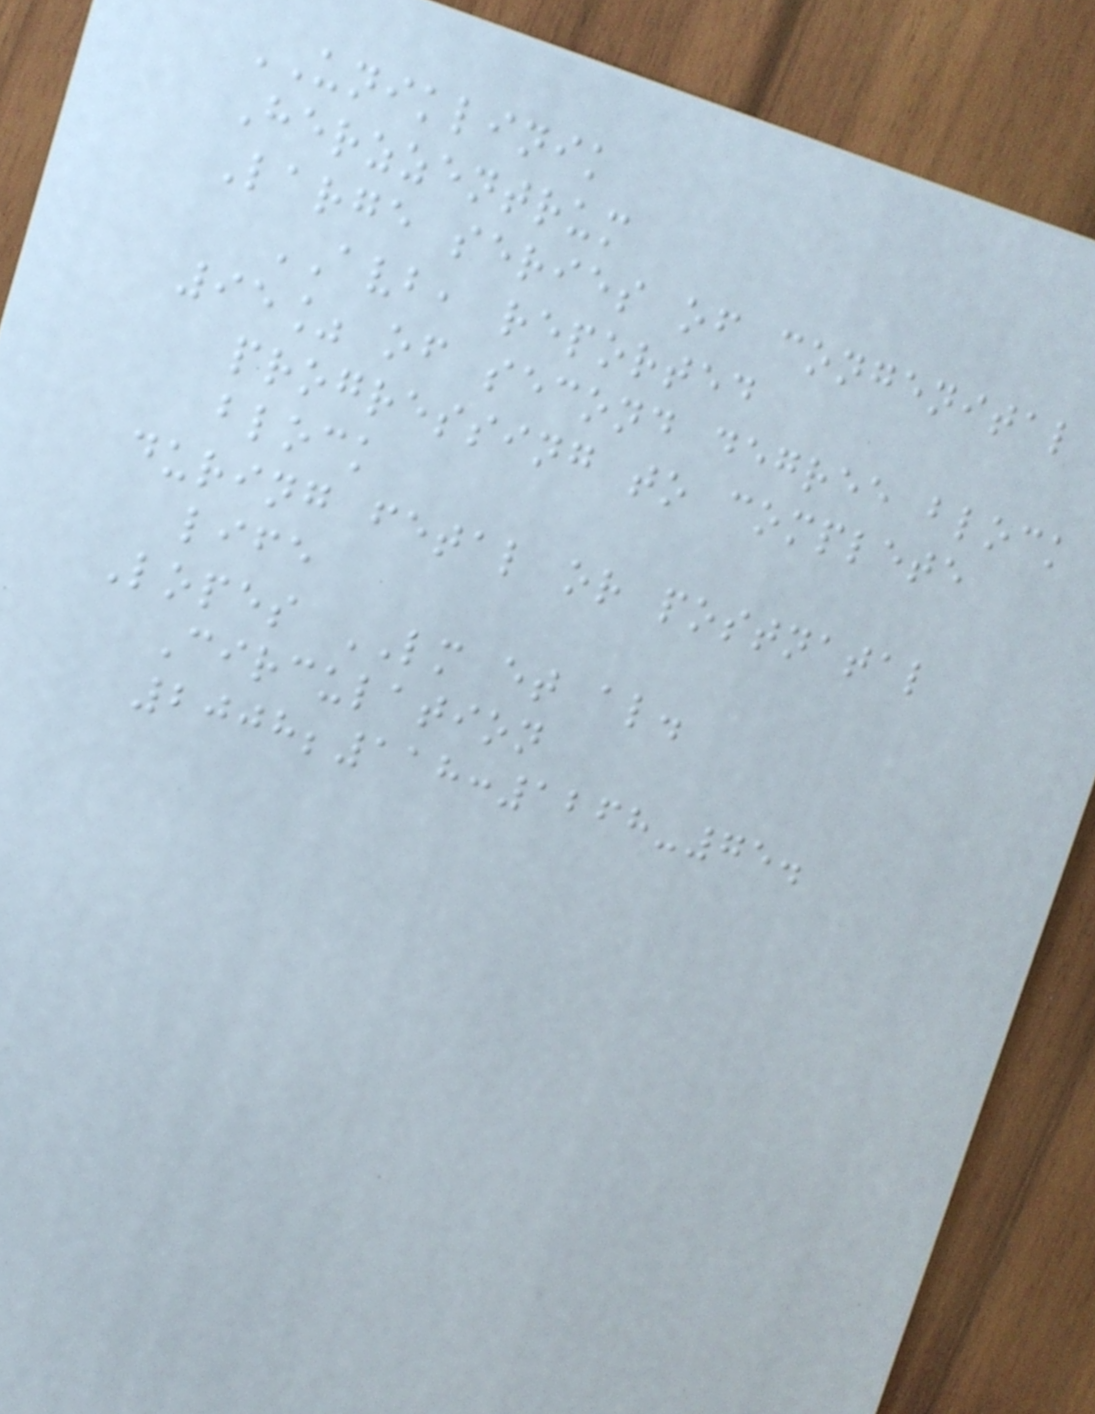UNIKLINIK
Herzzentrum
Large series of congenital
AVB, reported
95% of second degree block
progressing to complete
block
during fetal or postnatal
life
Lopes LM et al.
Circulation
2008;118:1268-75.
